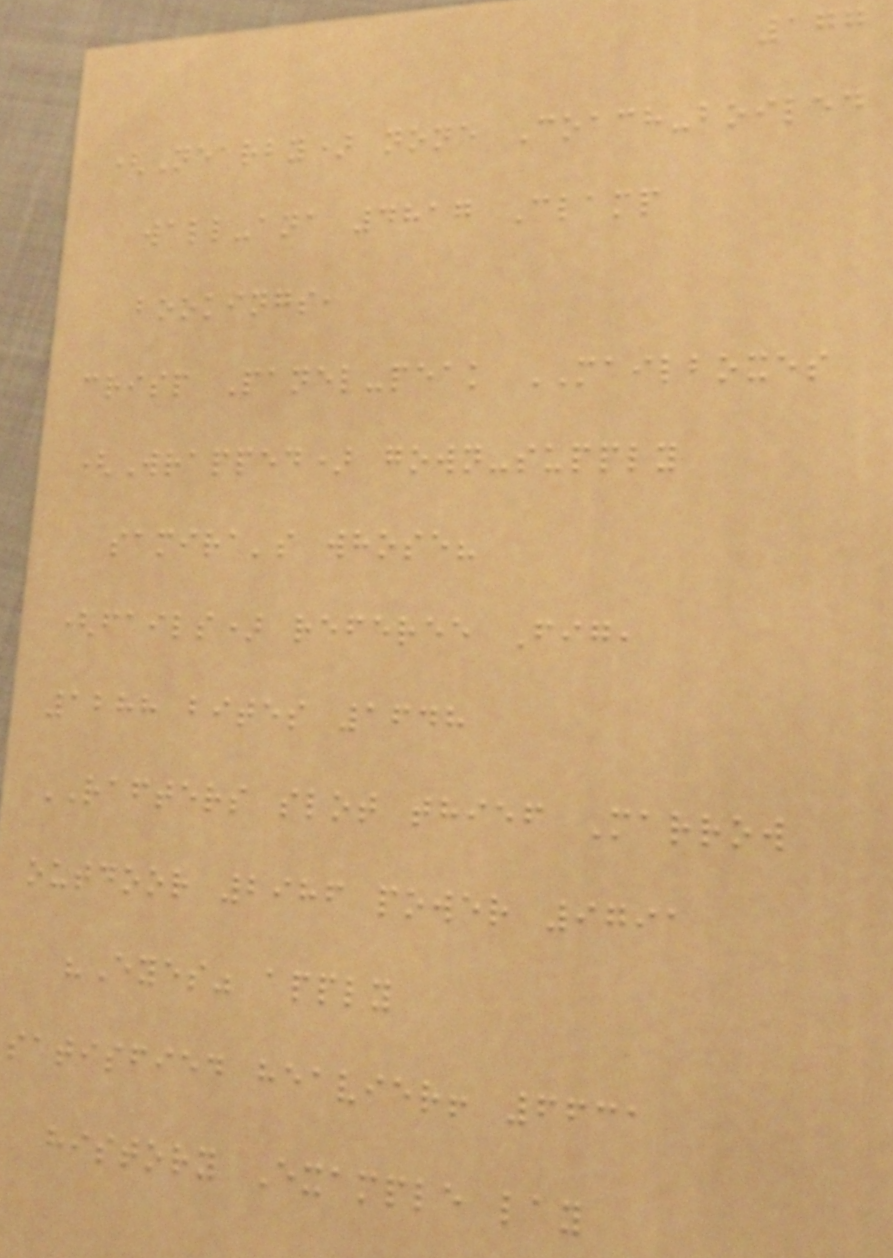177
(Nearby) none Coach-boiled
wall-ana 4817 Clamp
bookings,
crisp Panel-peak MAILBOXES
(Wrapped) gown-supply
samira's whose?
(fails) referee Fig,
1288 bites 1648
RAFTERS slot thief Marrow
outdoor 2986 power 9791
"Eyes" apply
satisfied heavier! 6631
history Example lay
